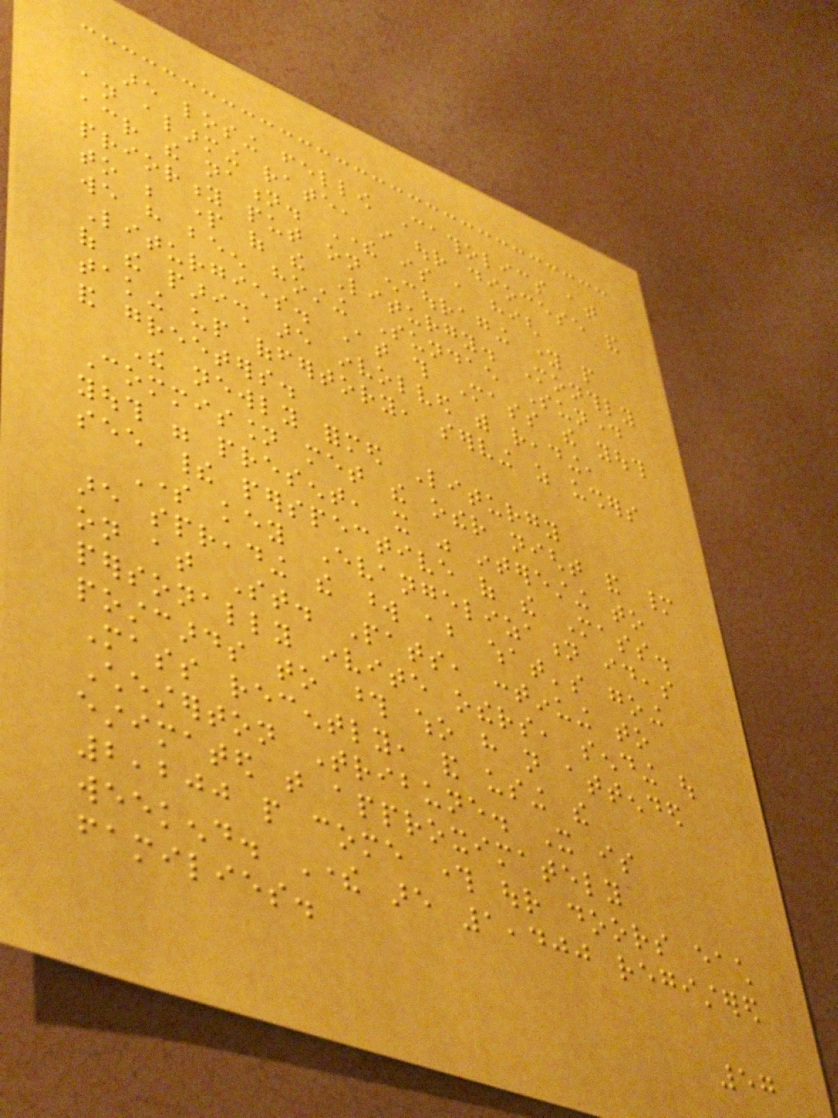are losing fellow Catholics at
an alarming rate, in our diocese and
across the nation. There is a high
priority put on encouraging young people
to be part of the Liturgy. Monthly
we have been hosting Sundae Sunday
Liturgies. At this Mass the youth
of the parish are involved with reading,
taking up offertory, serving as ushers
and greeters.
The newly formed Liturgy
Commission met the other night and many
youth were present, it was interesting to
see their perspective of the Mass.
Some key Evangelization ideas
are spreading the word about what's going
on at St. Pats, continuing to
personally invite others, sending out
postcards to those who have not attended
Mass recently, and using the
Chesterton Tribune. It is
estimated that approximately
2,200 people come through our doors each
weekend. There are 1,400 registered
families.
57
